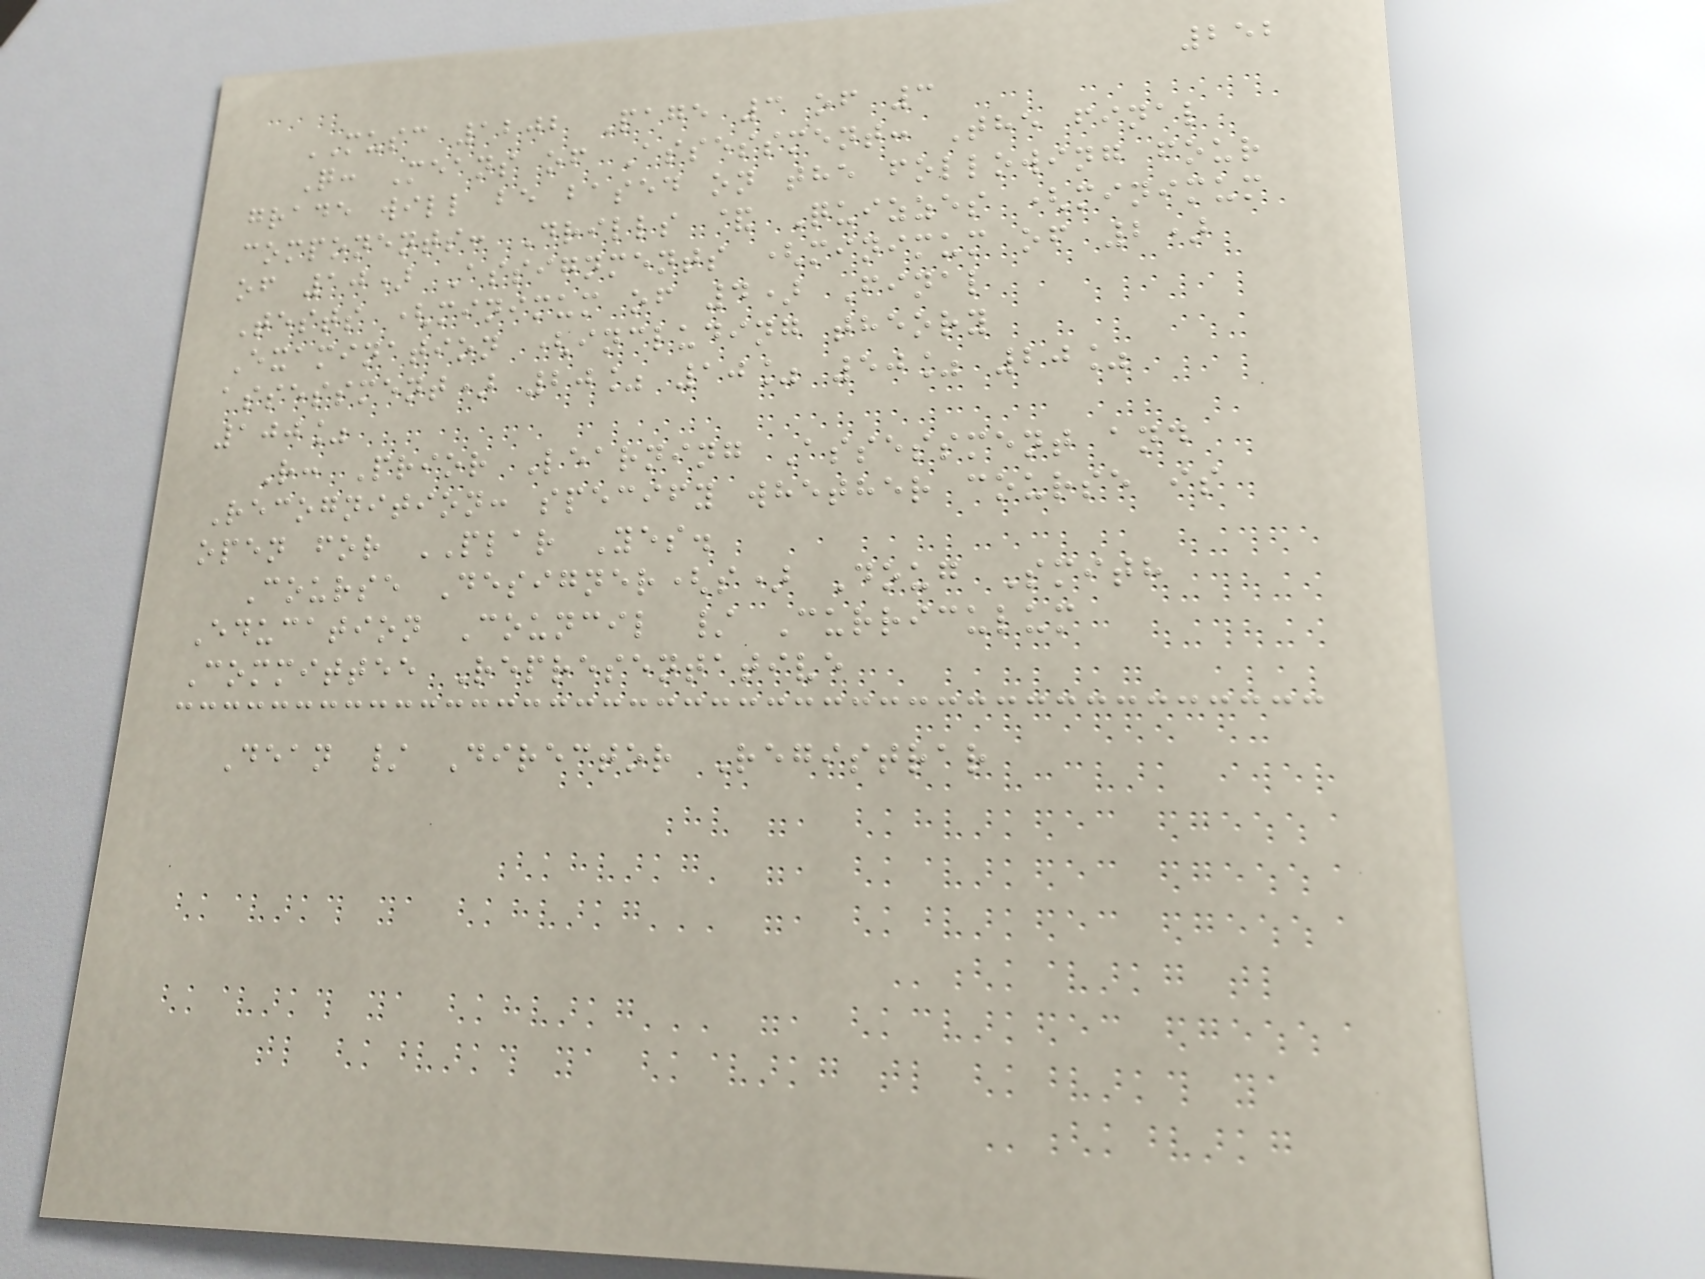252
MUSC 1202 Page 3 of 3
Q: Means of Assessment: The final
grade will be based on the following four
components: Drills & Quizzes (minimum
of 10) Assignments (minimum of 2)
Tests (minimum of 4) Final
Examination (including theory
assessment) 20% 10% 50% 20%
100%
R: Prior Learning Assessment and
Recognition: specify whether course is
open for PLAR Yes.
Course Designer(s) Doug Smith
Education Council / Curriculum
Committee Representative
Dean / Director Registrar
